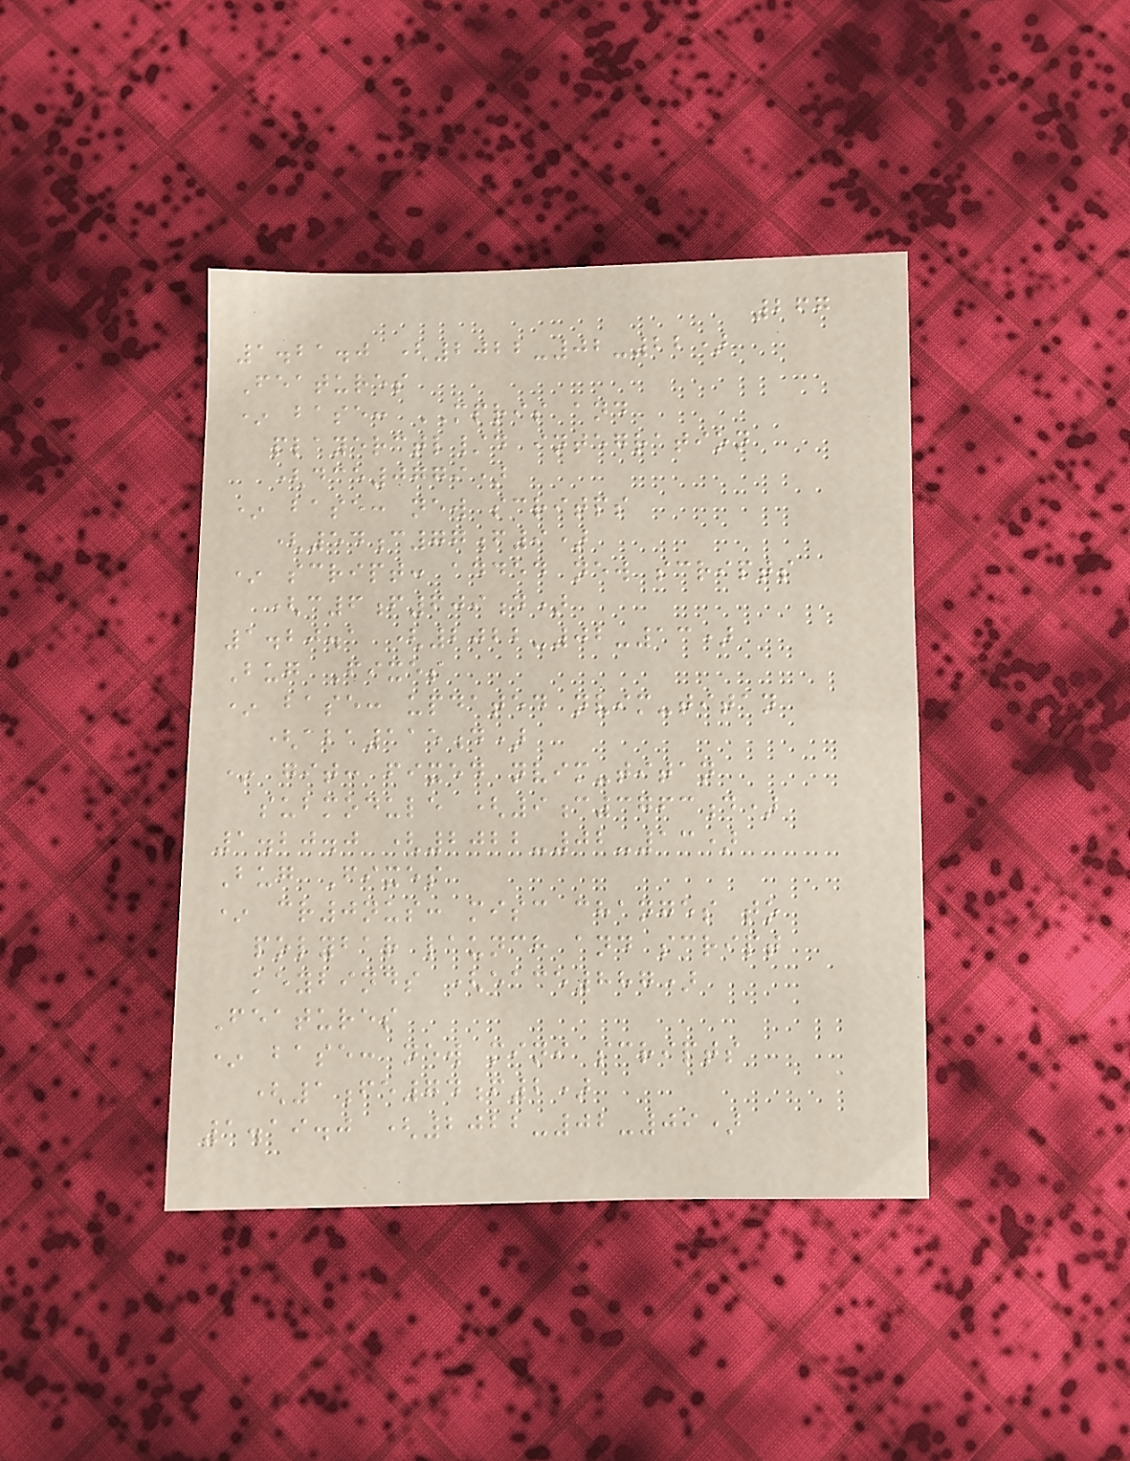267
1.21.0 (2022-02-22)
Features
* base: MPRIS and
playerctl/d integration
(dce0779)
* base: new scritps
(54c77f9)
* script: added new scripts
(c6f609d)
1.20.1 (2022-02-13)
Bug Fixes
* base: updated nvim-titan
(aba115d)
* git: fixed nvim-titan
submodule (9c3763d)
1.20.0 (2022-02-13)
Bug Fixes
* cr0nus: misc changes to
polybar launch and script
keybinds (eace887)
Features
* base: new mini scripts
(1fe74f2)
1.19.0 (2022-02-09)
